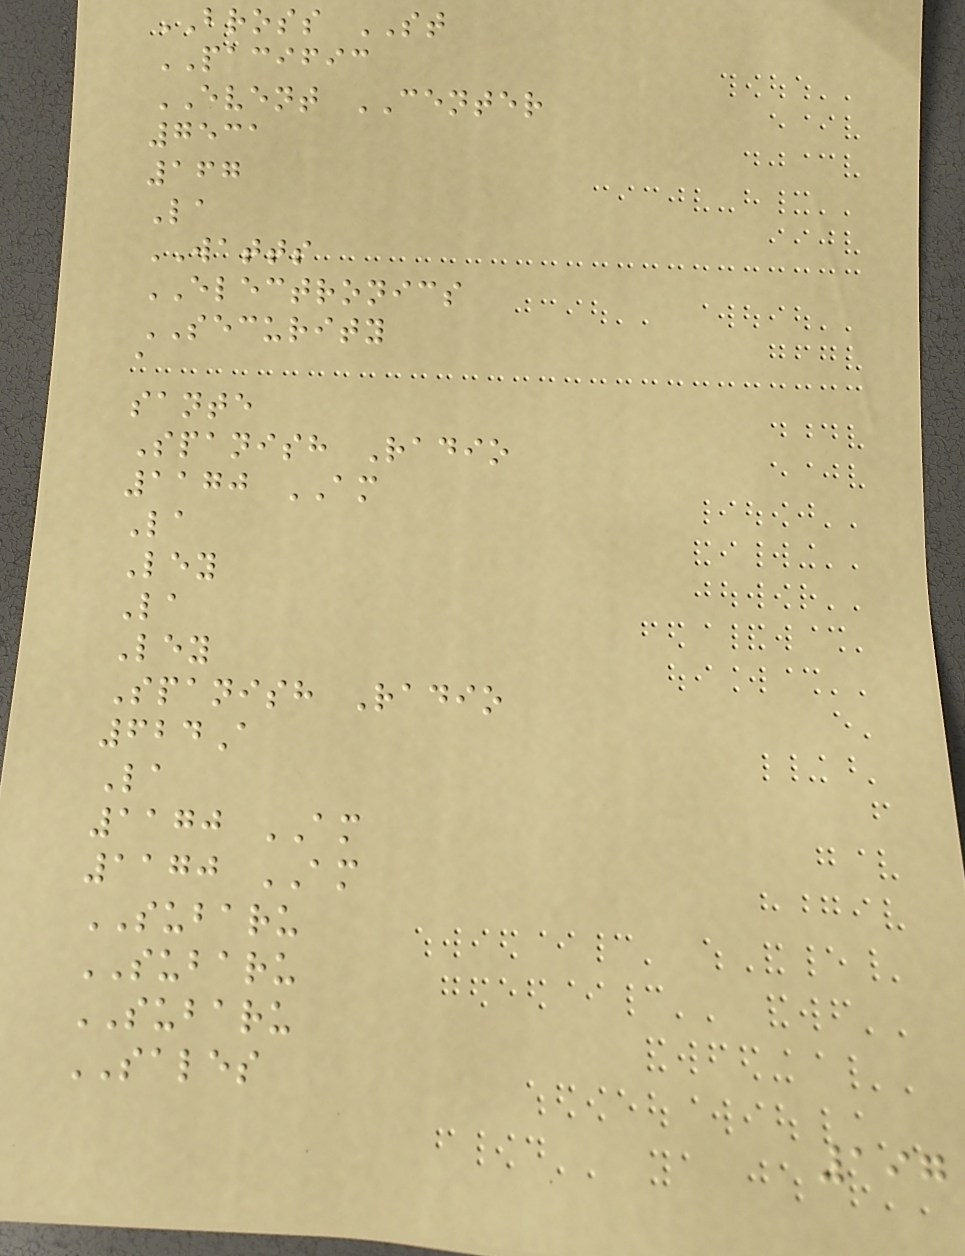BROSS ST
PACIFIC
EVENT CENTER
7531
167
La
WATTS
ELECTRONICS
SECURITY
a
sante
Spanish Radio
1170 AM
La
Ley
La
Ley
Spanish Radio
624A
La
1170 AM
1170 AM
SUBARU
SUBARU
SUBARU
SALES
197
